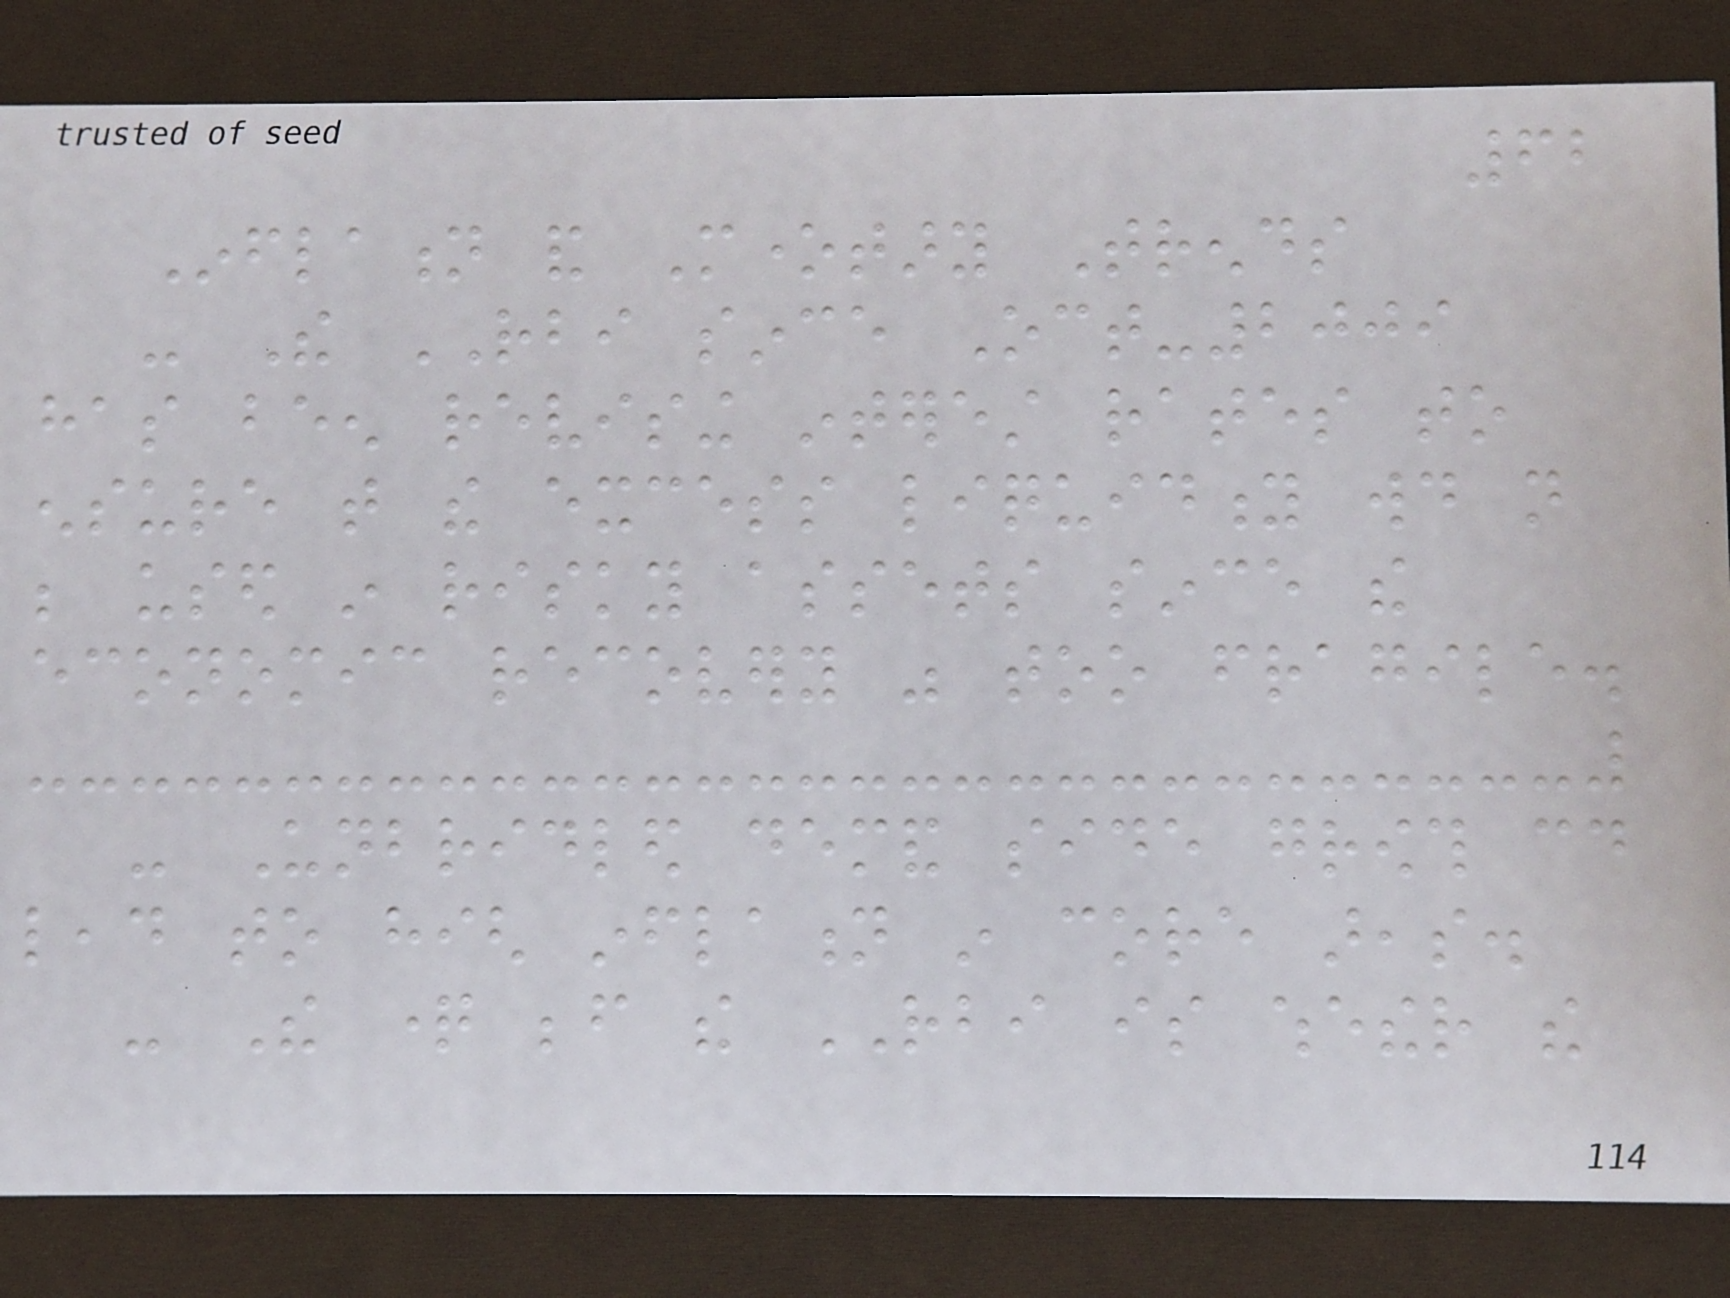62
Inflation and Monetary Trends
- The RBI since Oct-2009
has been revising interest rates to
ensure that the excess liquidity would not
be used in risky assets since the
economic recovery was too fragile.
- Unbridled demand side growth could
lead to high inflation in core areas.
- The question before the RBI is whether the
